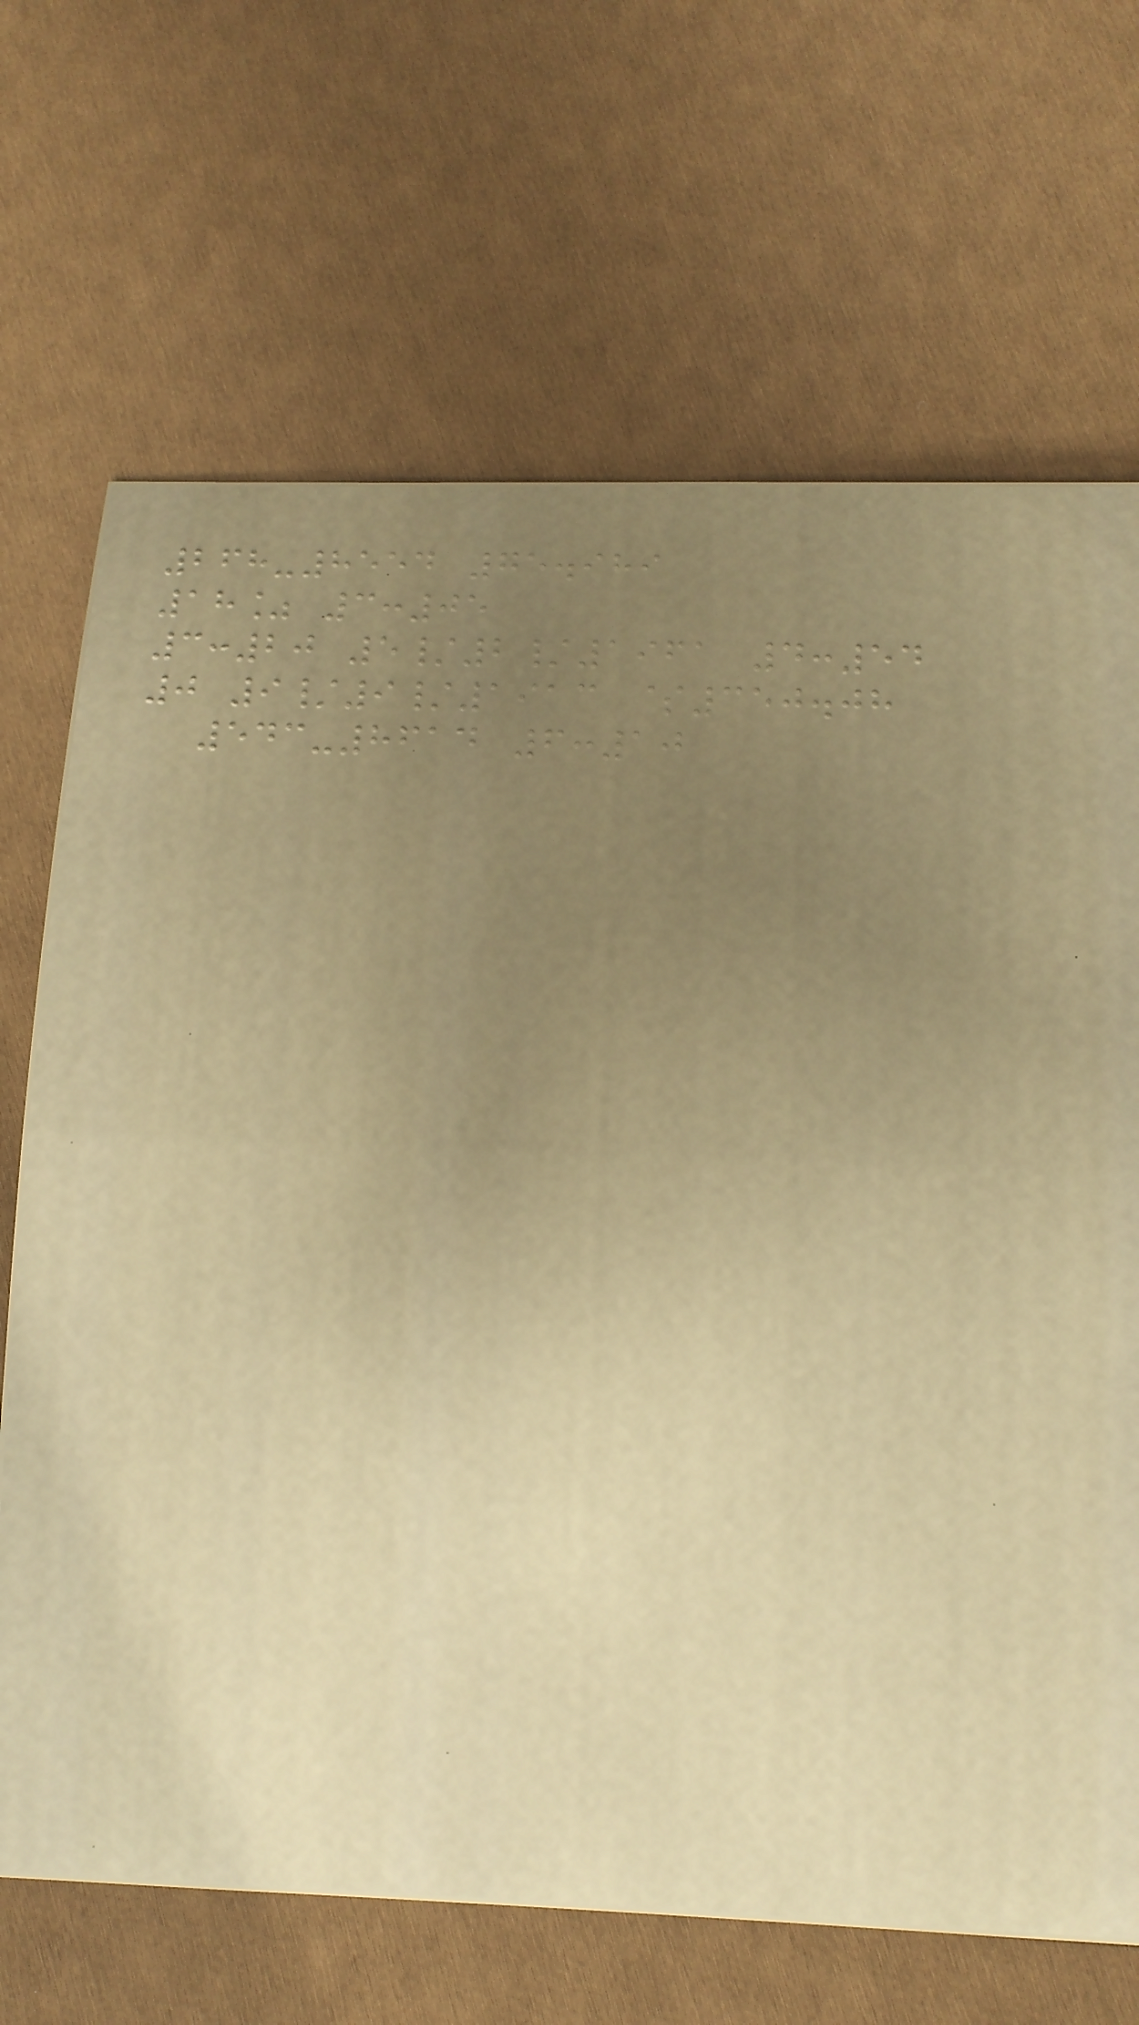268-8554 75.989
18% 3:05
3:20 5/2/1961 4:54
0 9/9/1913 $350.08
543-8614 6:10
